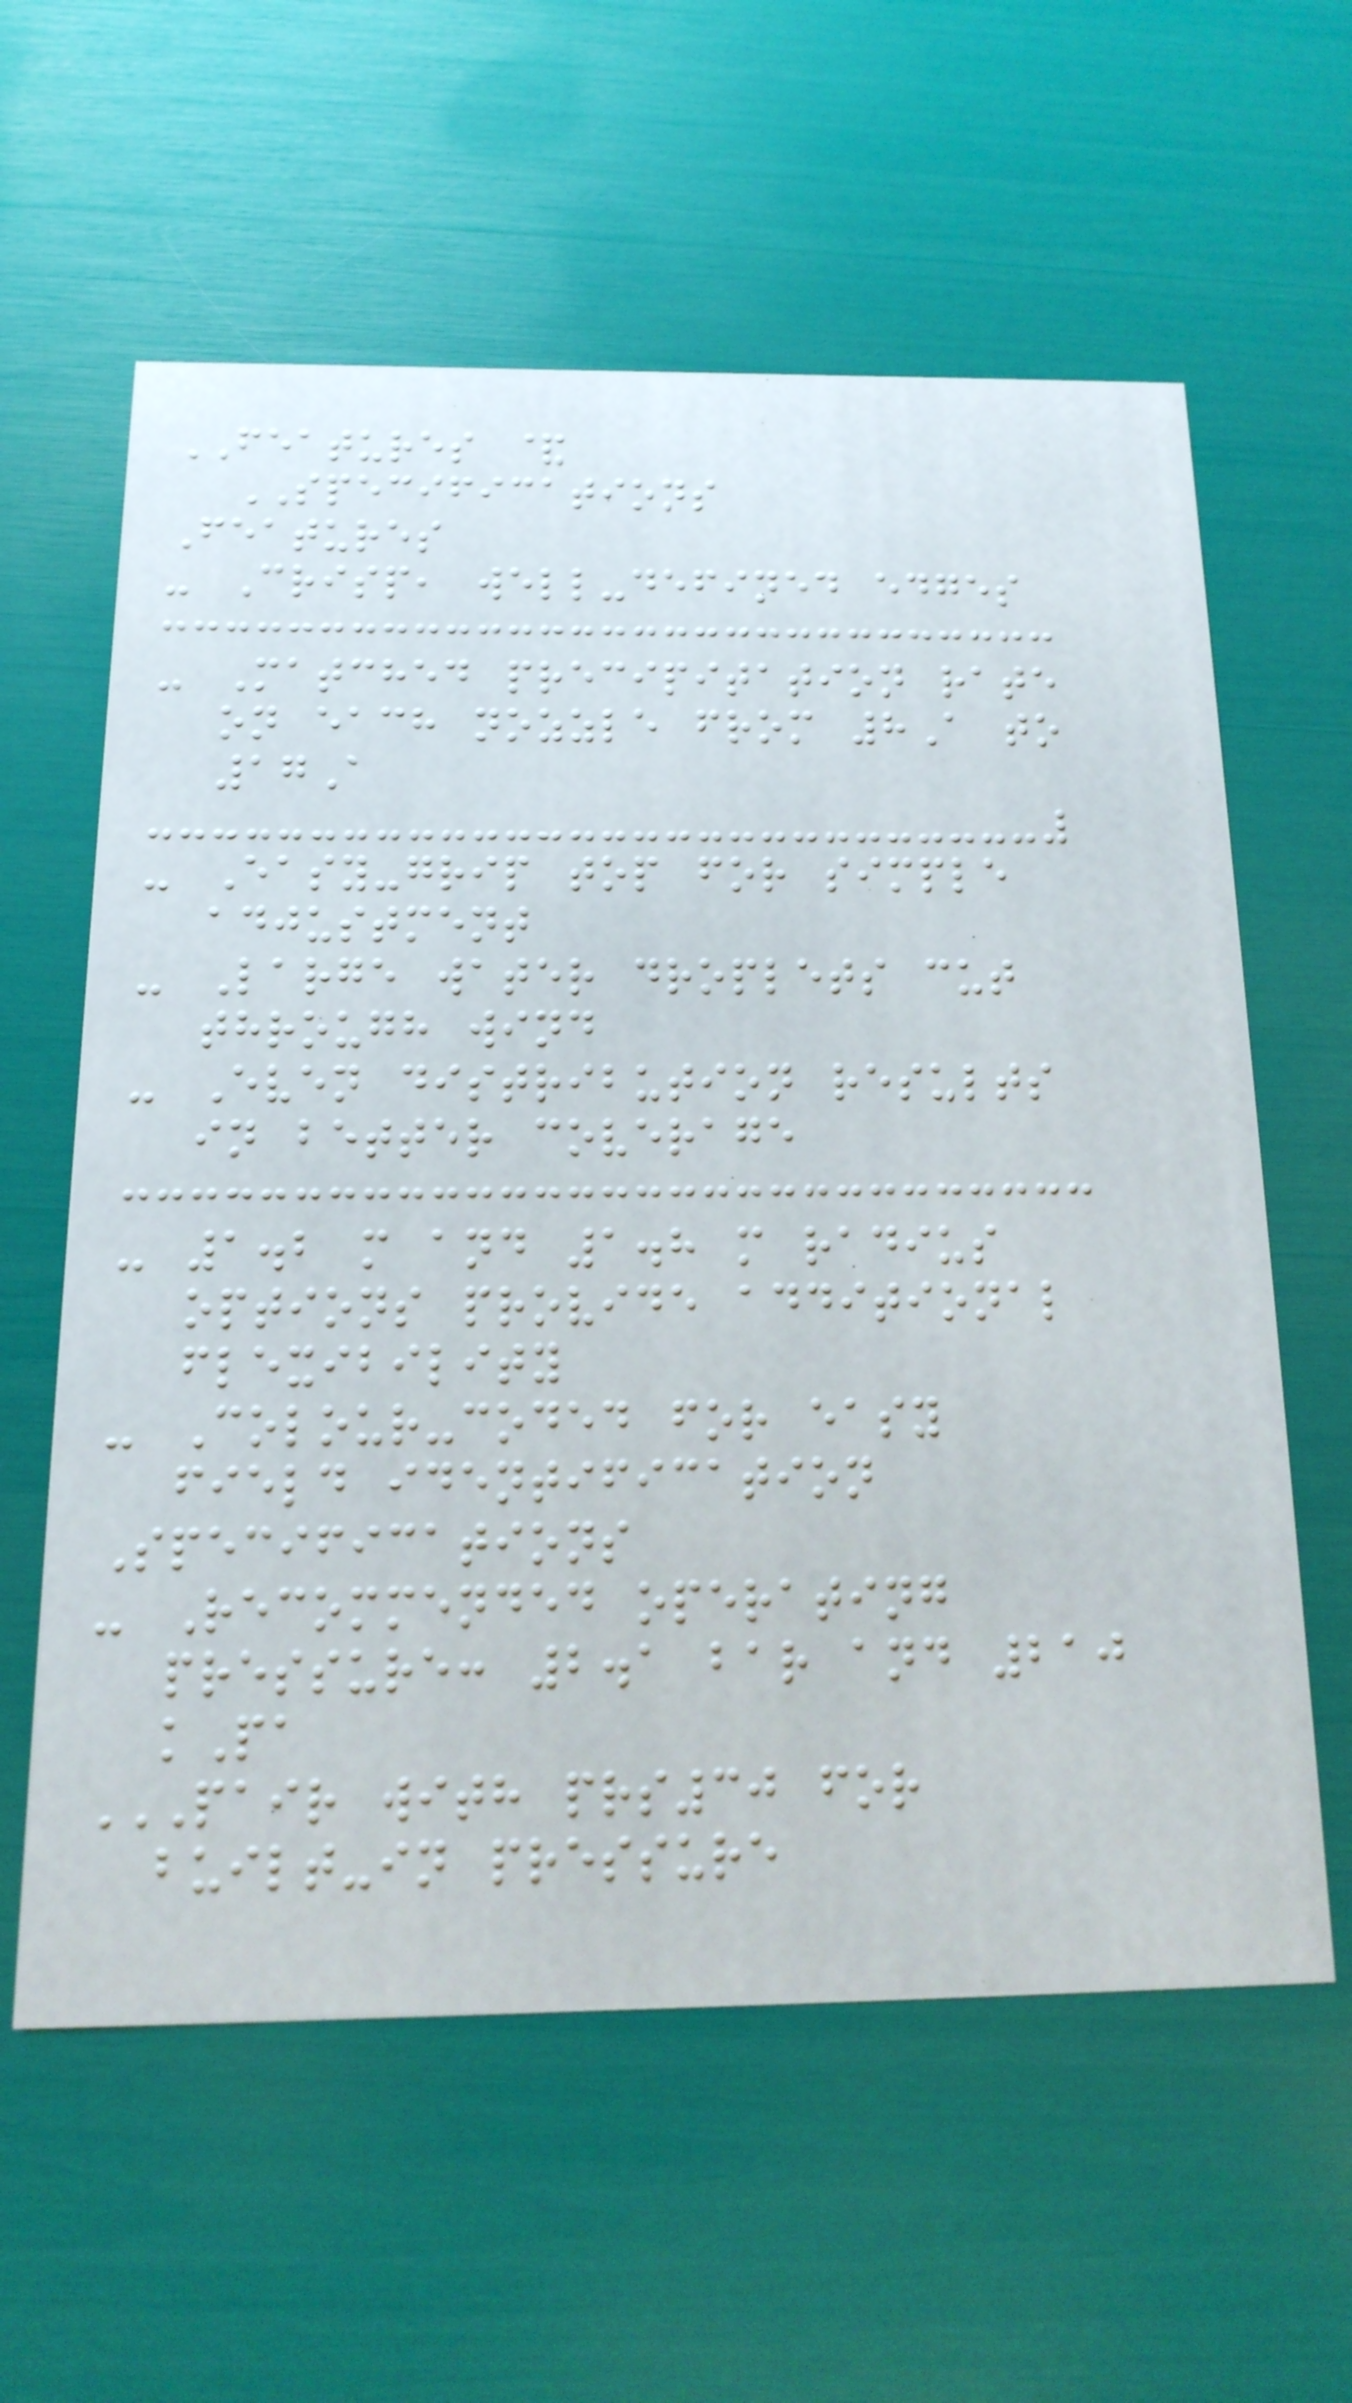FEATURES &
SPECIFICATIONS
Features
- Crisp, well-defined edges
- Matched precipitation rate
on each nozzle from 8A to
17A
- Easy-grip top for simple
adjustment
- Large water droplets cut
through wind
- Even distribution results
in better coverage
- 1.2 m and 1.8 m radius
options provide additional
flexibility
- Colour-coded for easy
field identification
Specifications
- Recommended operating
pressure: 2.1 bar and 210
kPa
PAIR WITH PRS30 FOR
BUILT-IN PRESSURE
